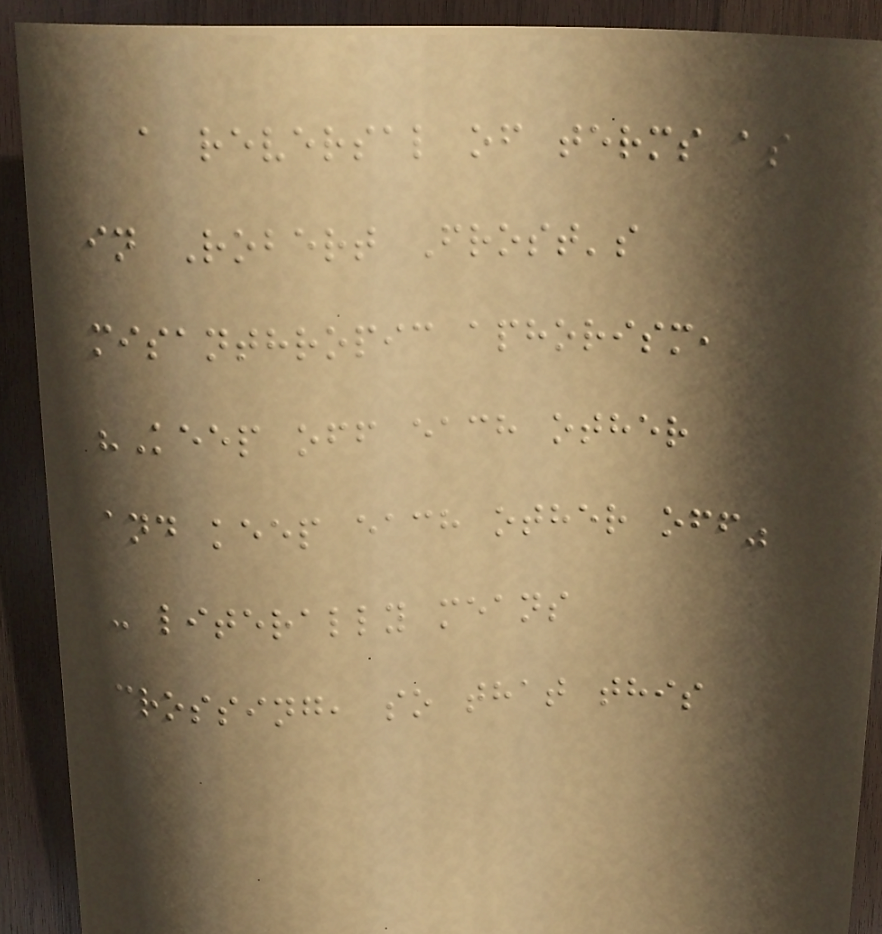a reversal of terms as
in Robert Frost's
misanthropic aphorism,
"Keep off each other
and keep each other off"
- literally means
crossing, so that this
